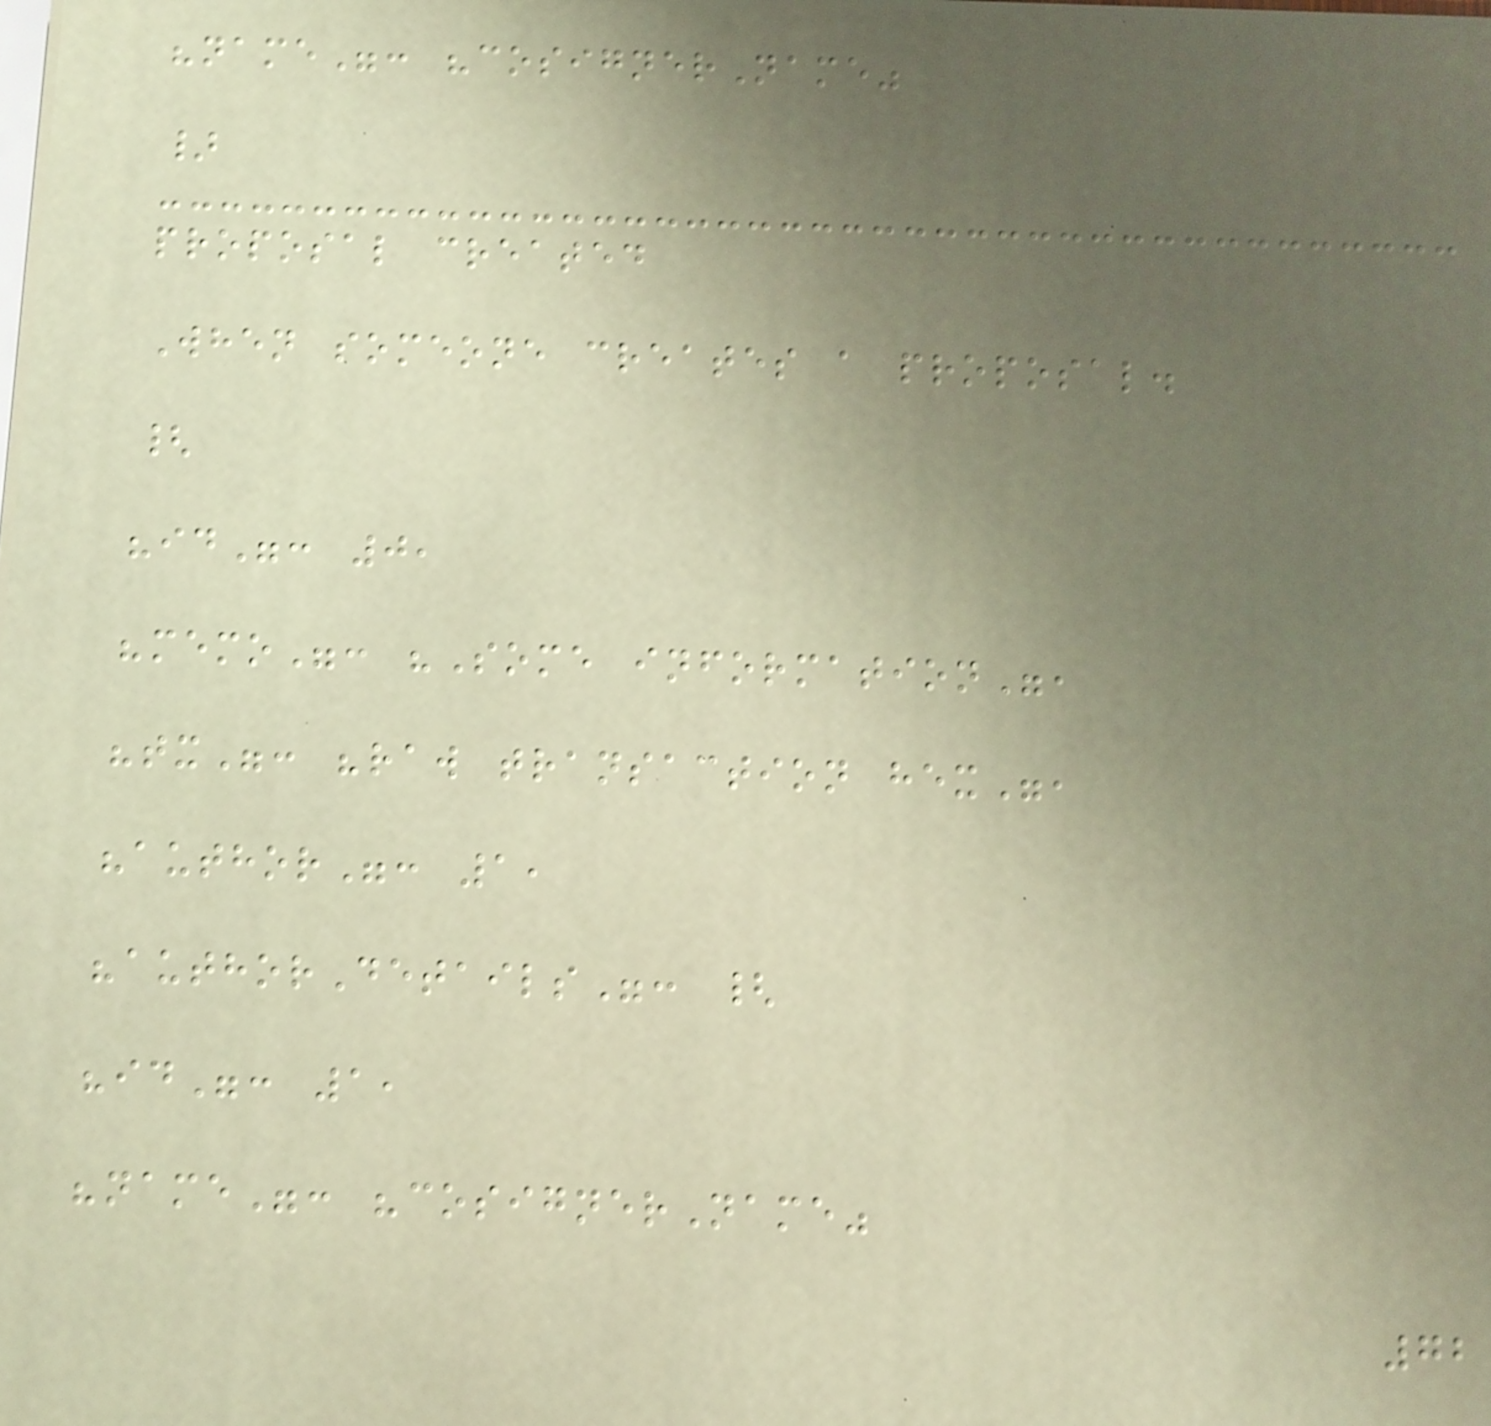"name": "cosignerName"
}
proposal created
When someone creates a proposal.
{
"id": 0,
"memo": "Some information",
"tx": "raw transaction hex",
"author": 1,
"authorDetails": {
"id": 1,
"name": "cosignerName"
72
